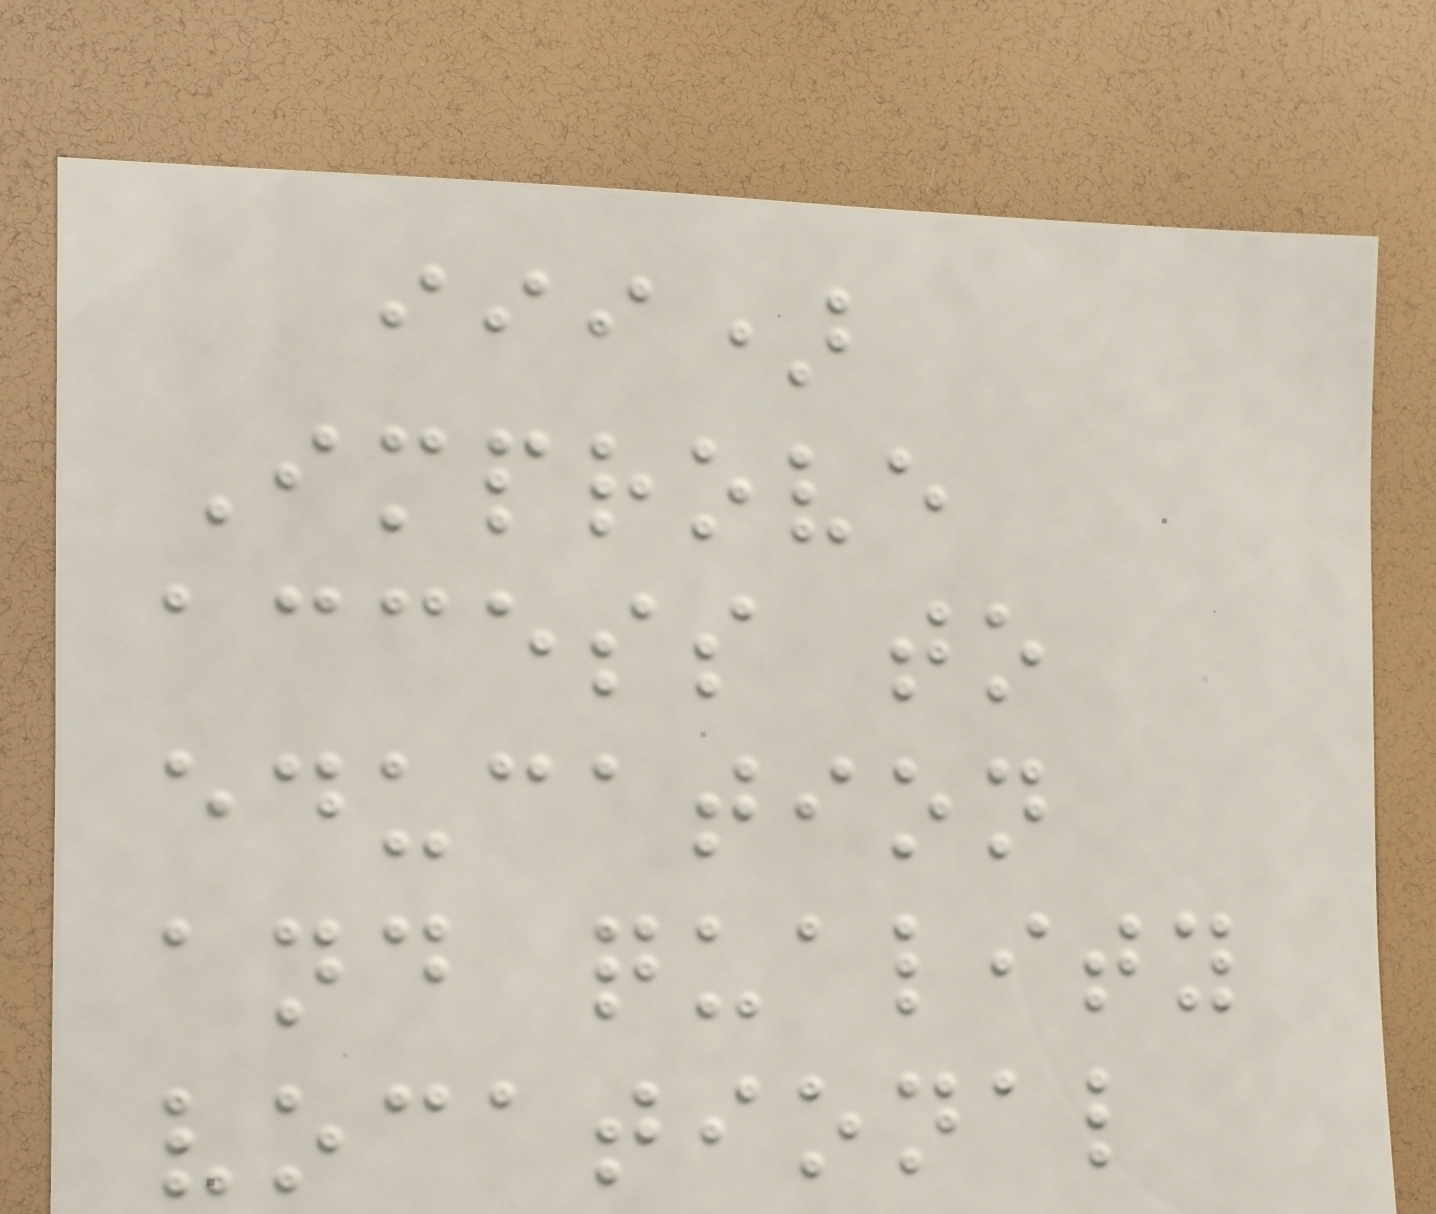iii)
Improve
access to
education
and quality
vocational
